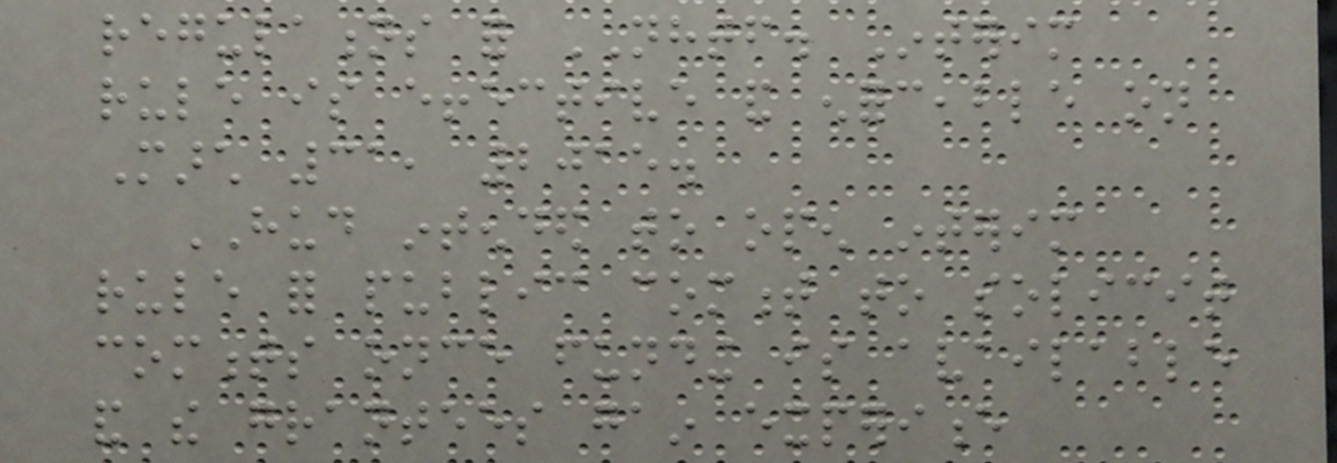regulations for NHTF. Interim
rule is effective and enforceable on
March 31, 2015.
HUD intended to open interim
rule for public comment to solicit
comments once funding is available
and the grantees gain experience
